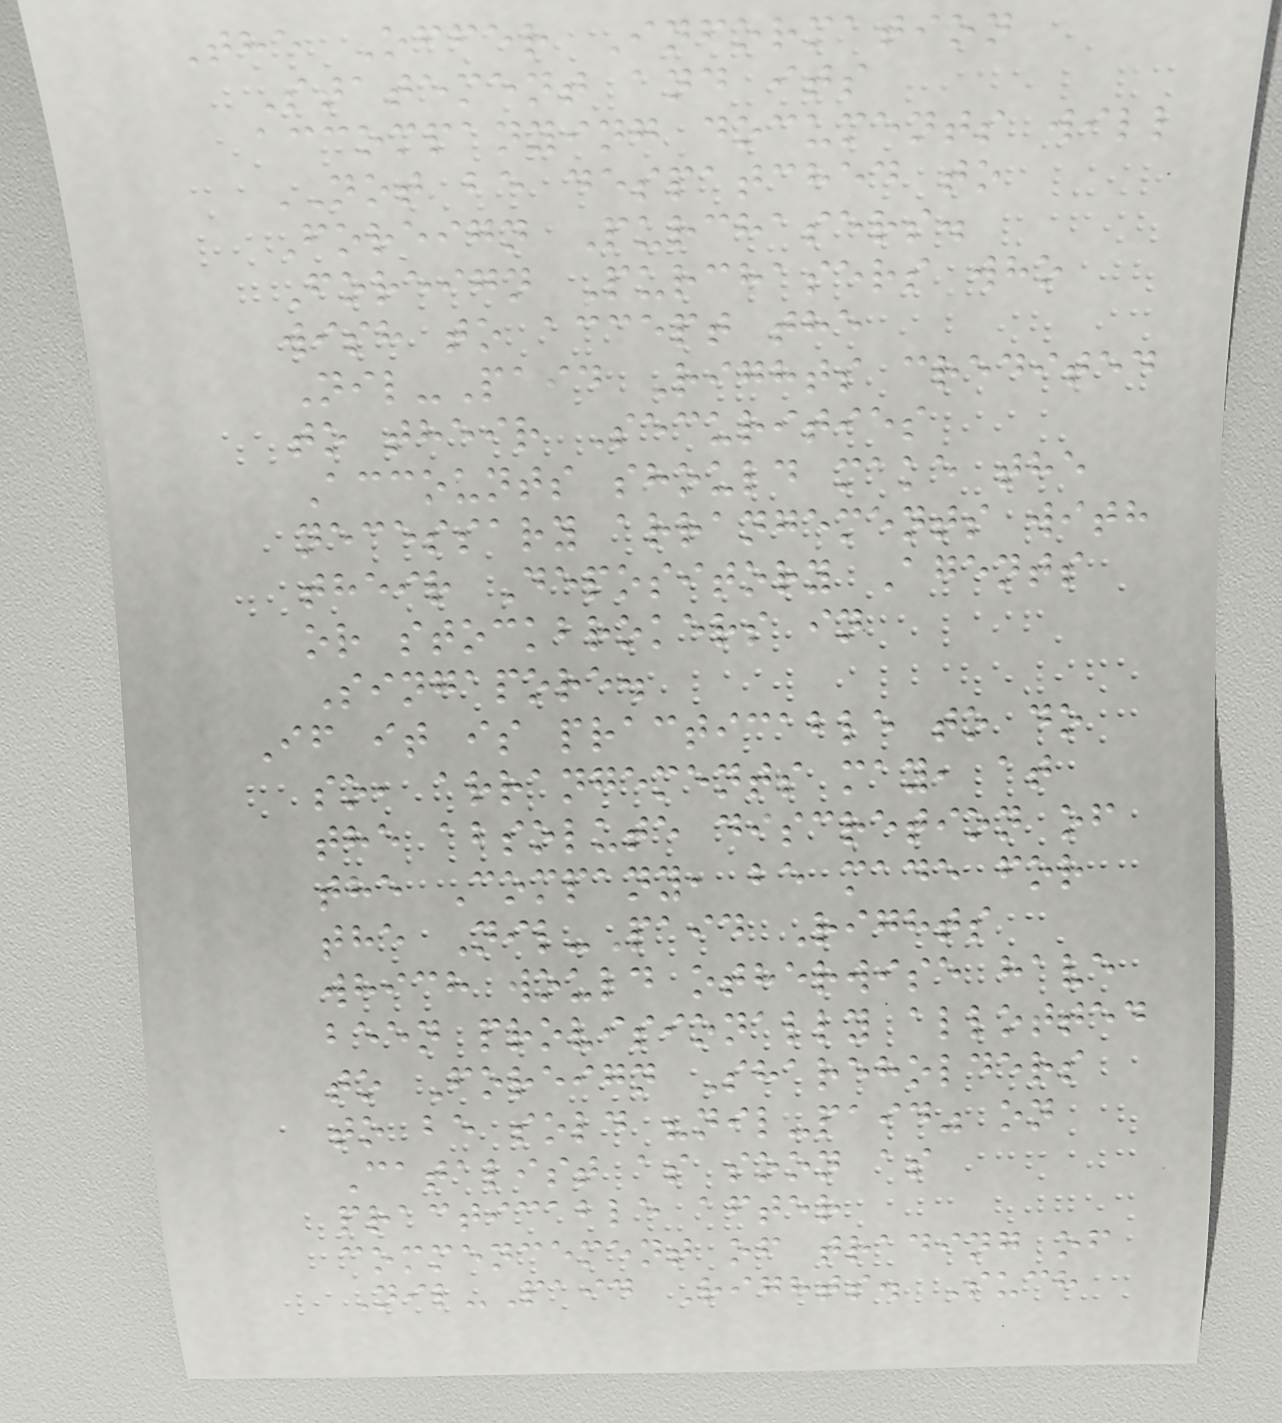The Offer Information
Statement and its
accompanying documents will
NOT be despatched to
Foreign Purchasers.
Foreign Purchasers who
wish to accept the
Nil-Paid Rights credited
to their Securities
Accounts should make the
necessary arrangements with
their Depository Agents
or stockbrokers in
Singapore.
If it is practicable to do
so, arrangements may, at
the absolute discretion of
the Company, be made for
the Nil-Paid Rights
which would otherwise have
been provisionally allotted
to Foreign Shareholders
to be sold "nil-paid" on
Catalist as soon as
practicable after
commencement of trading of
Nil-Paid Rights. Such
